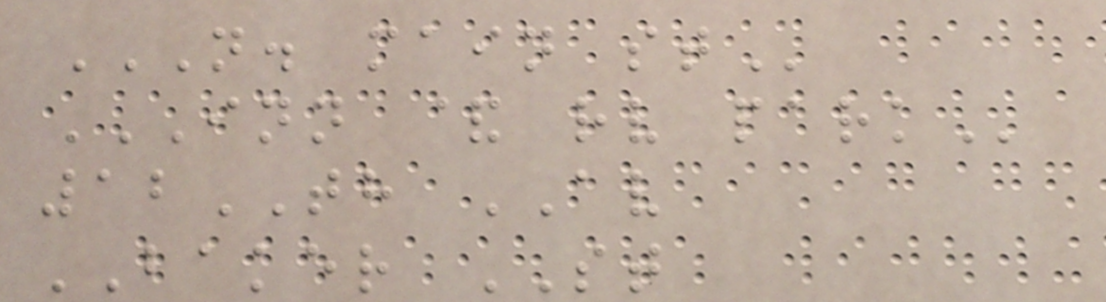N. MAIN ST
INN & RV PARK
12TH AV
BAKER ST
